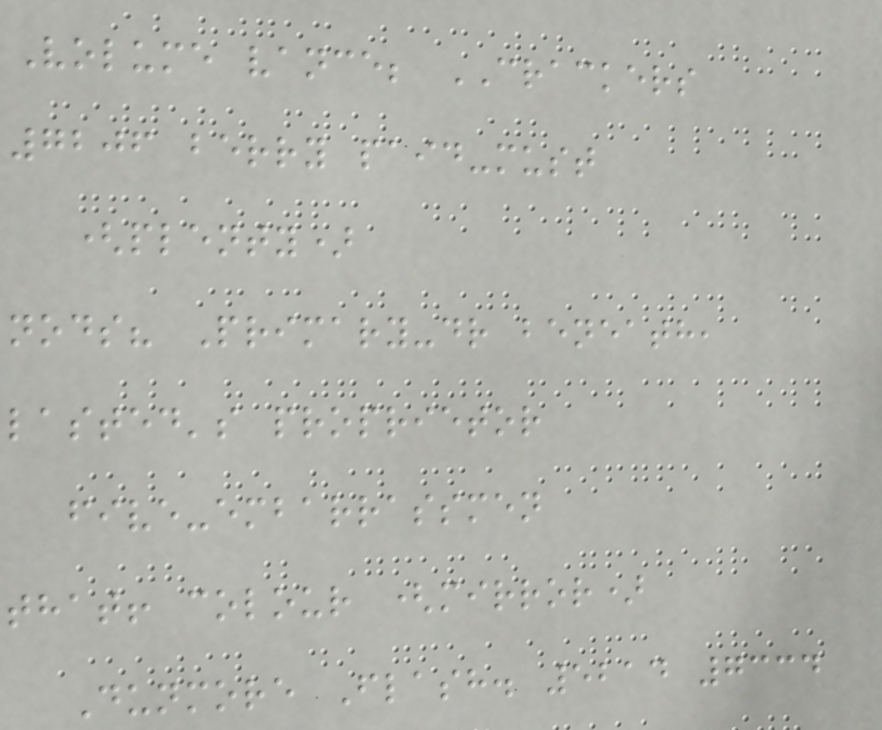Volume vance; CRACKERS
7206 berry paid-must
(plenty)
nods? Primary-dr beneath,
lasted's proprietor
five-embarrassmen
that! colour (mirror)
Dunmore Flash. 5214 7334
